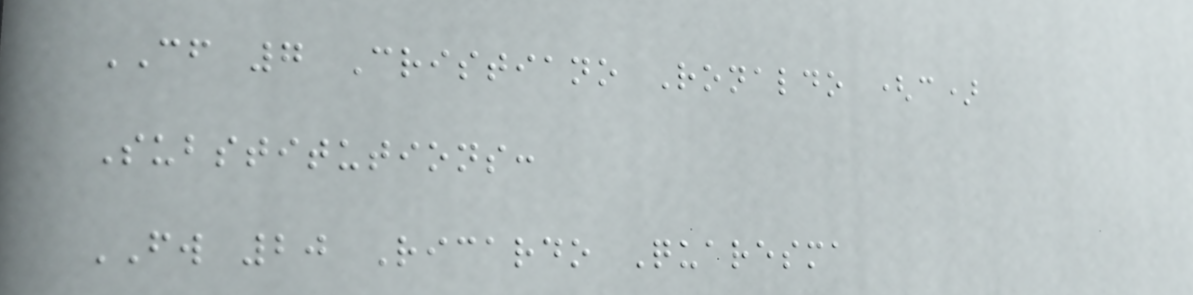CF 7 Cristiano Ronaldo (c)
Substitutions:
FW 20 Ricardo Quaresma
